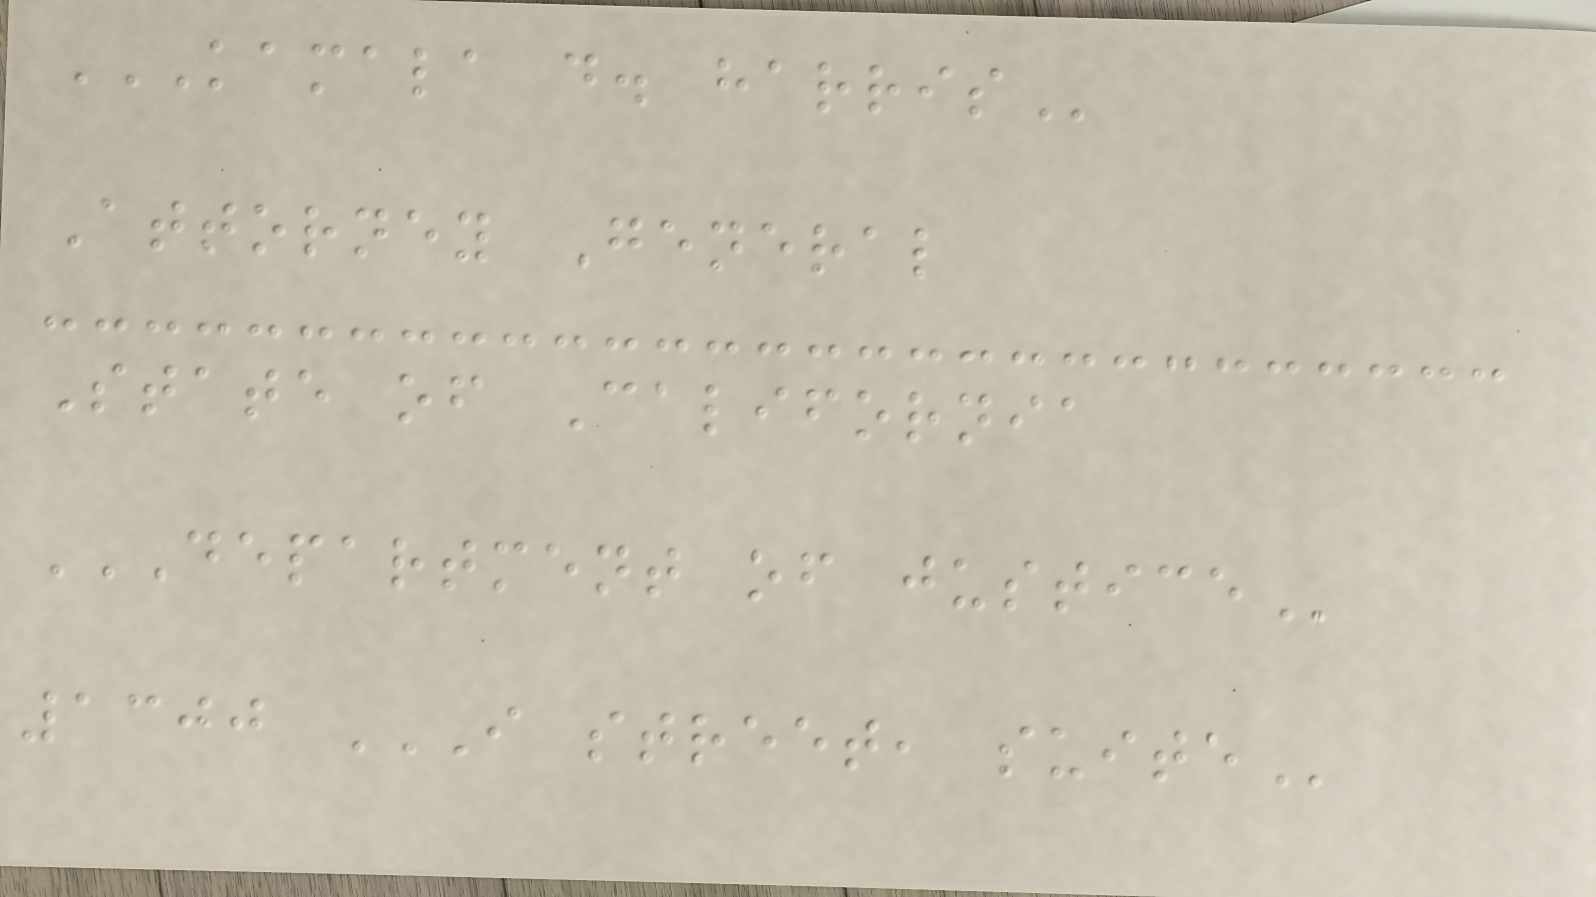KAMALA D. HARRIS
Attorney General
State of California
DEPARTMENT OF JUSTICE
1300 I STREET, SUITE
